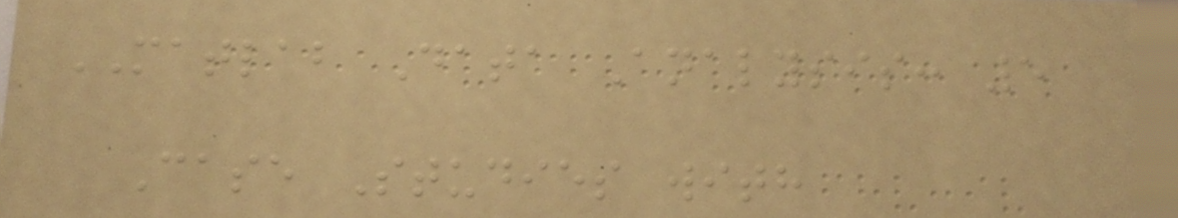MATLAB Data Analysis: 5
Case Studies with
